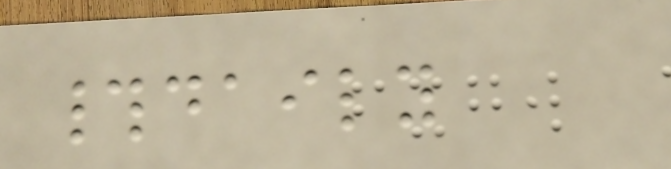#daily
